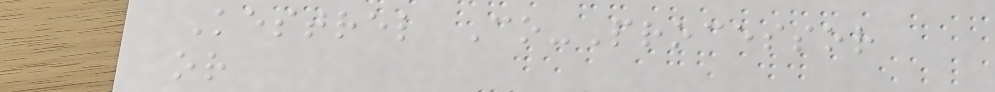Kestrel Co-Processor
or
